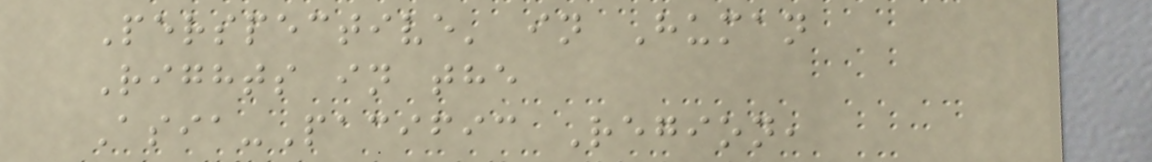Perspective' in Human
Rights in the
Asia-Pacific Region,
